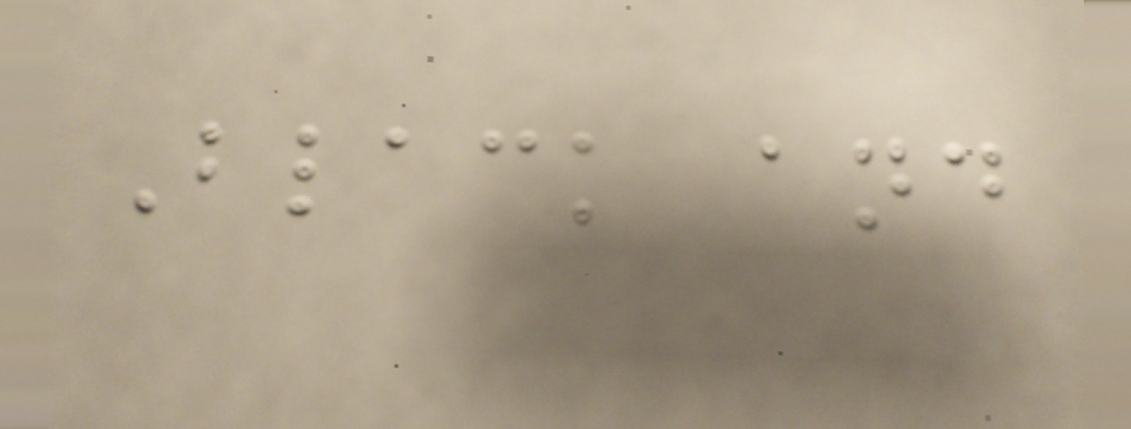Black and
